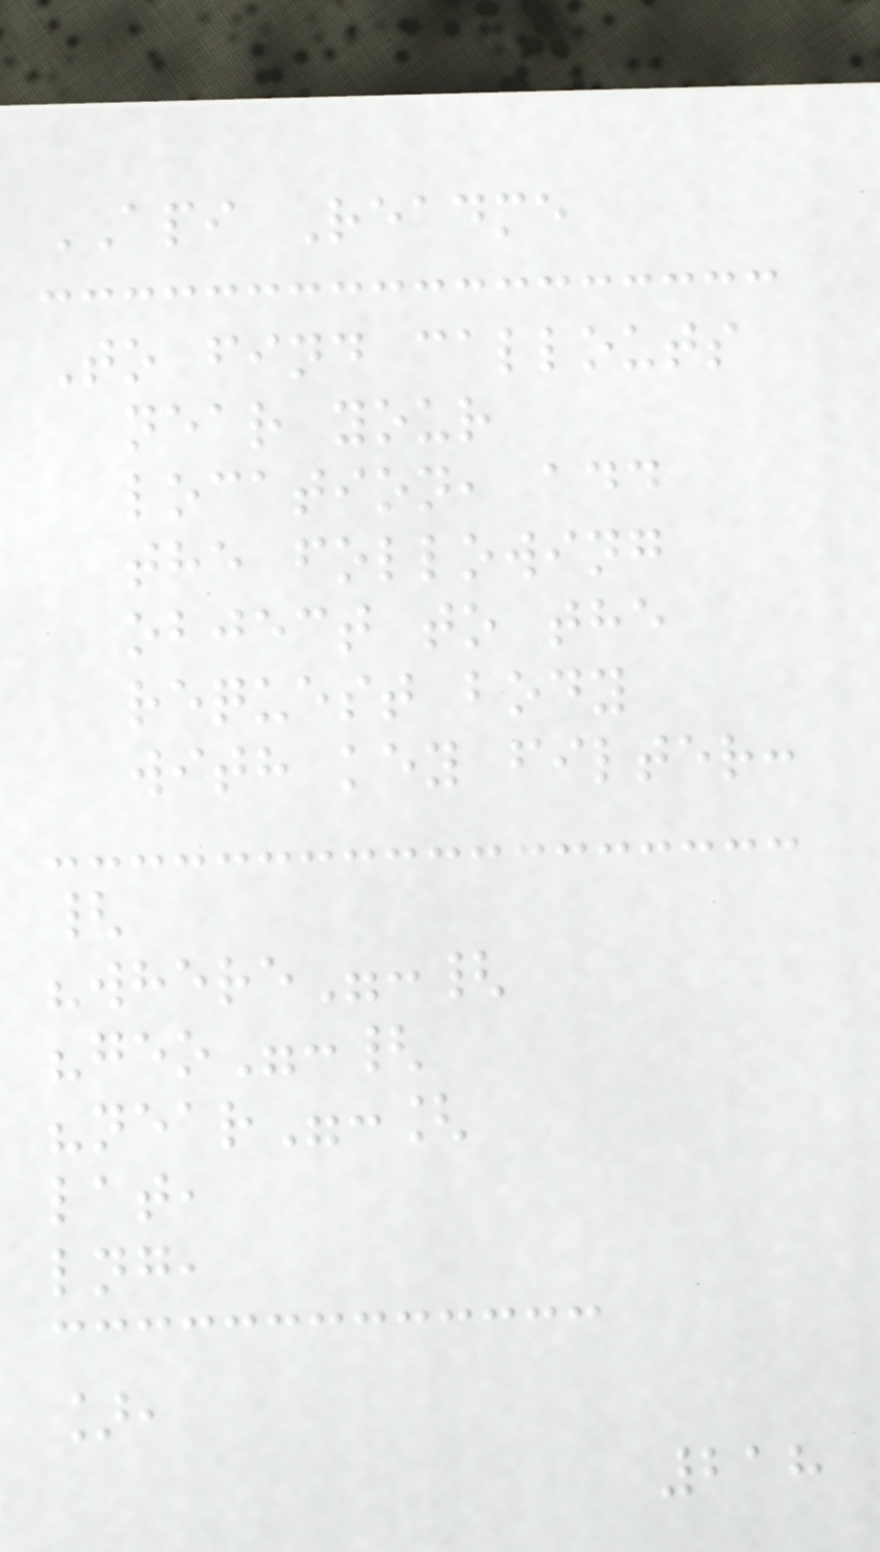API Readme
To find callouts
near your
location, add
the following
object to the
request body
with key filter:
{
"where":{
"geo":{
"near":[
lat,
lng,
],
218
